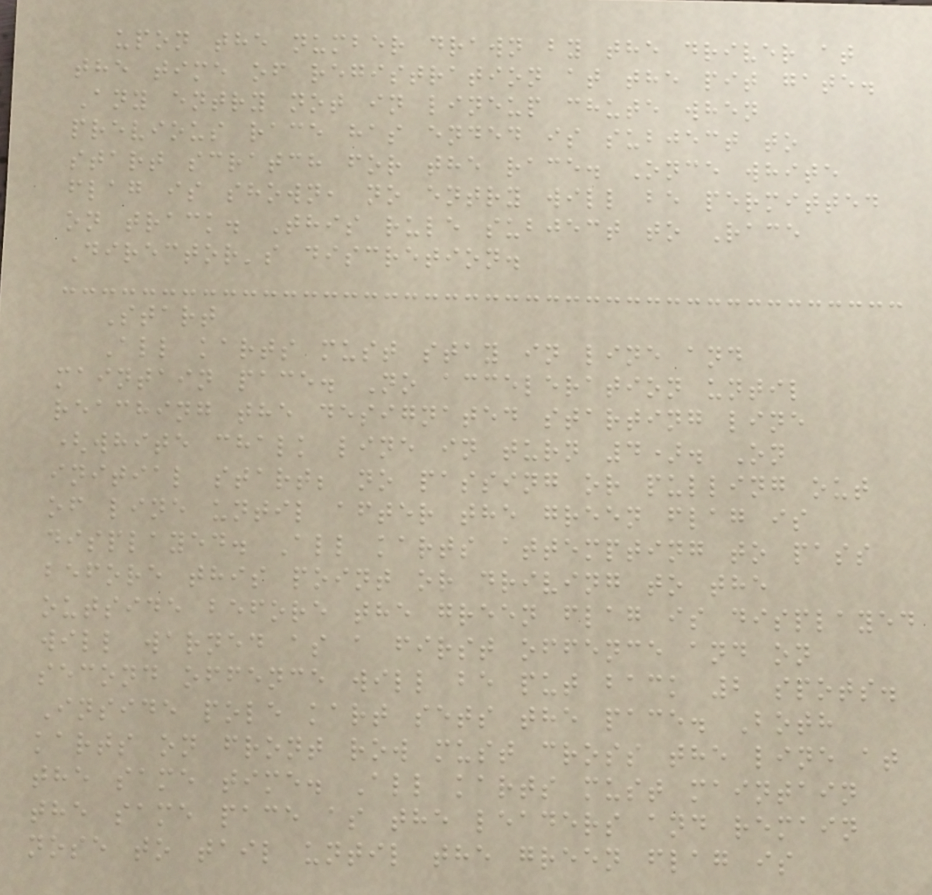upon the number drawn by the driver at
the time of registration at the pit gate.
Any entry not in lineup chute when
previous race has ended is subject to
start scratch for the race. Once white
flag is shown, no entry will be permitted
on track. This rule subject to Race
Director's discretion.
Start
All karts must stay in line and
maintain pace. No acceleration until
reaching the designated starting line
(white chalk line in turn 4). On
initial start; no passing or pulling out
of line until after the green flag is
displayed. All karts attempting to pass
before this point or driving to the
outside before the green flag is displayed
will warned as a first offence and on
second offence will be put back 2 spots.
Inside pole kart sets the pace. Both
karts on front row must cross the line at
the same time. All karts must maintain
the same pace as the leaders and remain
nose to tail until the green flag is
